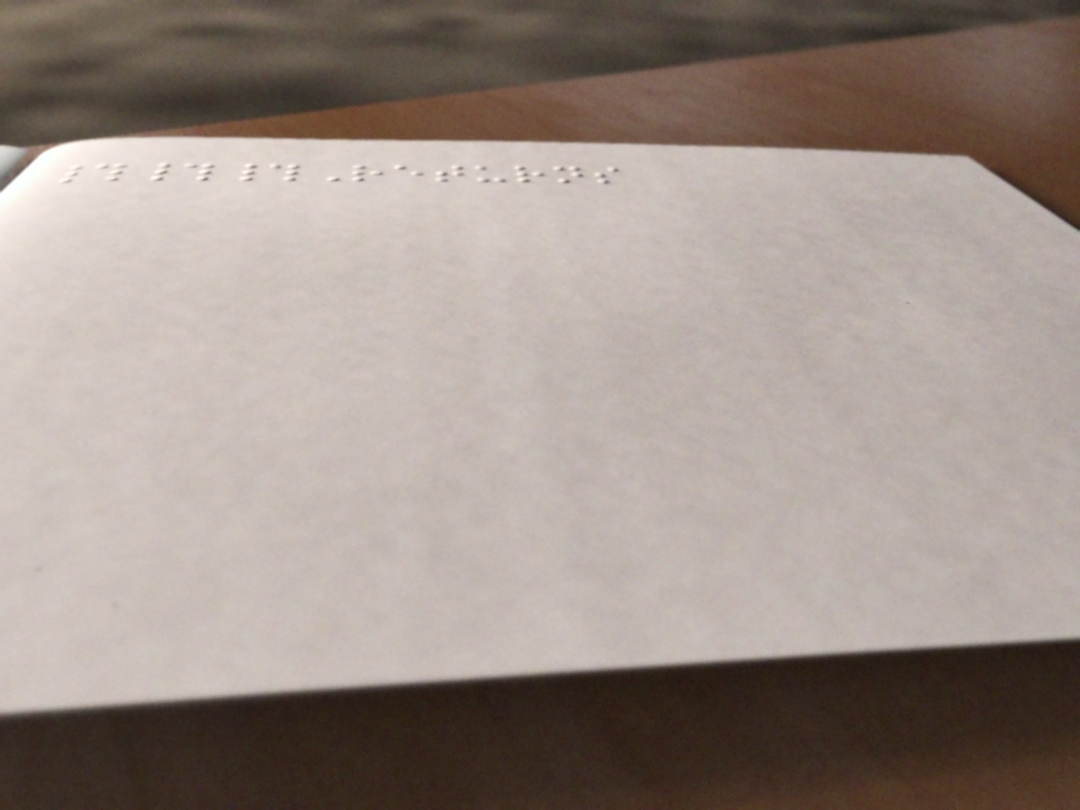###Returns
